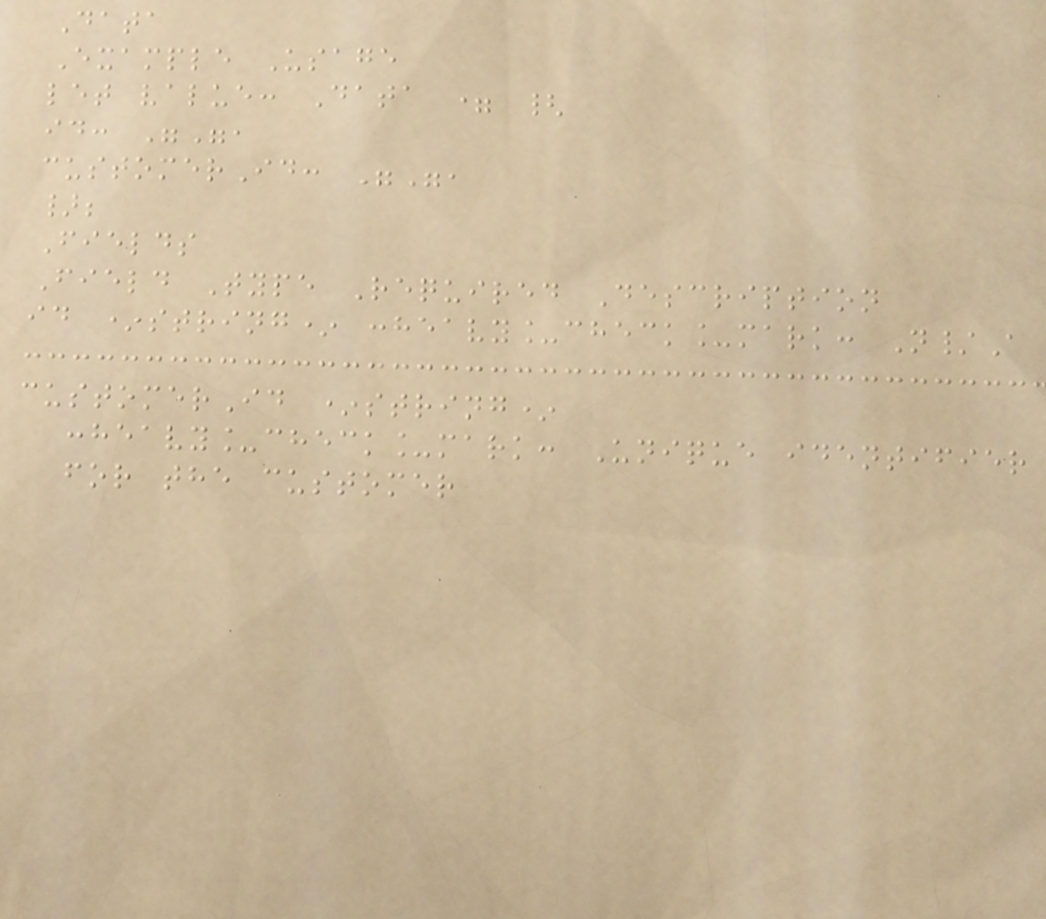Data
Example Usage
let value: Data = {
id: "",
customerId: "",
};
Fields
Field Type Required Description
id *string* :heavy_check_mark: N/A
customerId *string*
:heavy_check_mark: Unique identifier
for the customer
